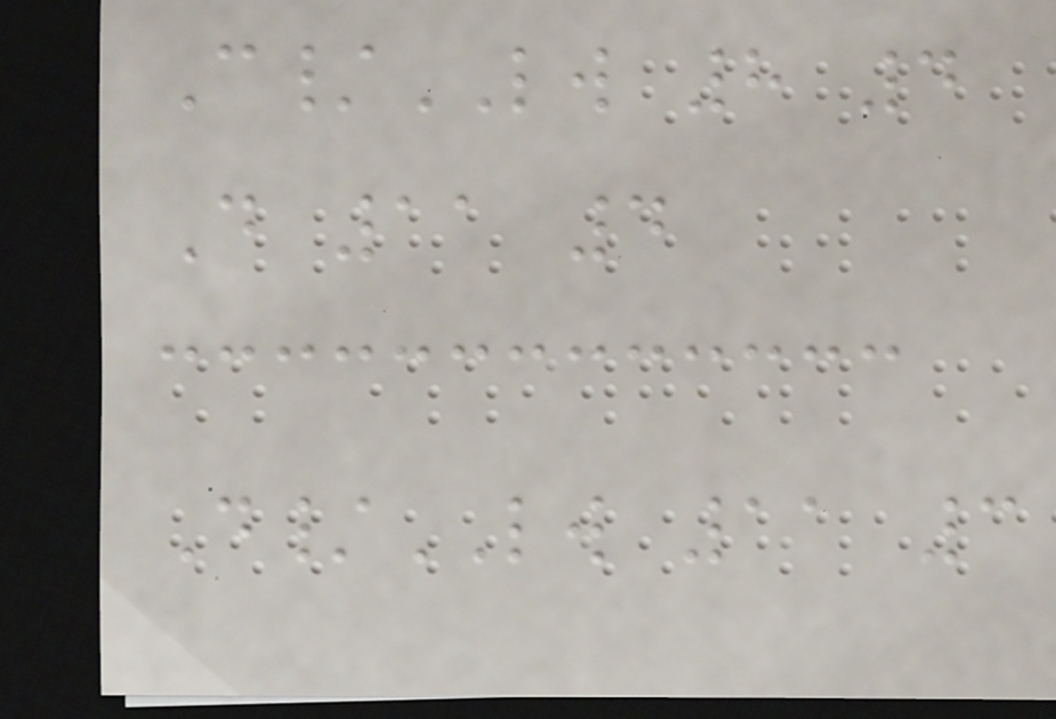C/LW 8 4
D 11 4
D/LW 11 3
